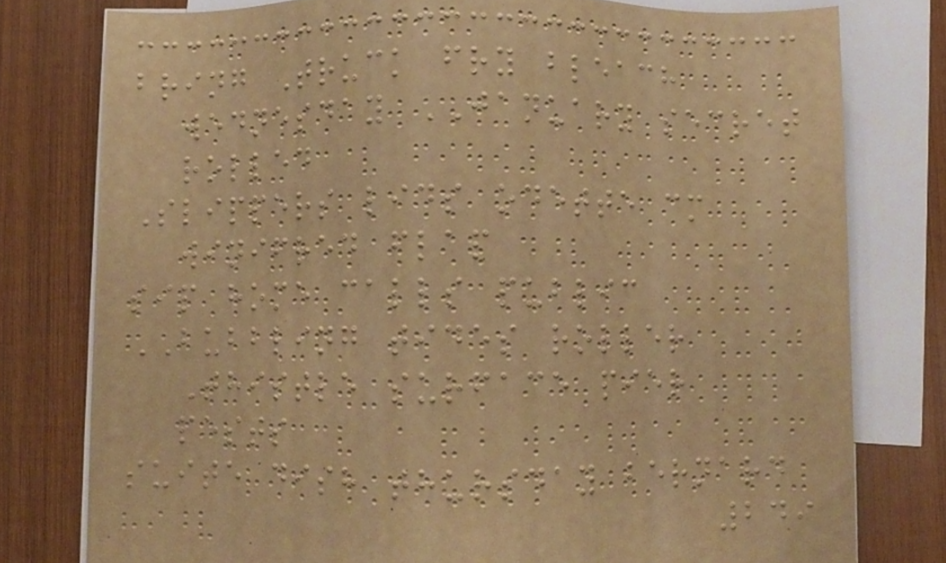bring Truck fry bleach
wednesday JANUARY secret
rolled
Slippers lids odette cm
winifred flap
sip home calls public
BUBBLING tides roller
Thistle surface pier
pests
suite dish thursday bernard
249
